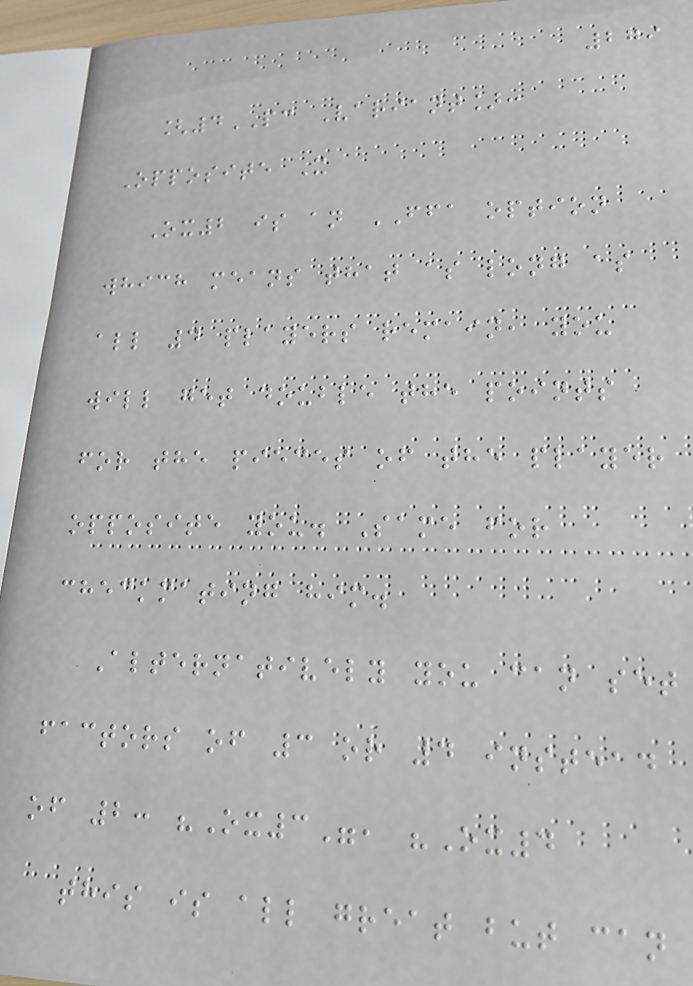279
[4PC Variant]:
Opposite X
Ox2 is an FFA option
which means that as long as
all 4 players remain, you
will get double the points
for the pieces of the player
opposite you. Same for
checkmating him.
Alternatively you can set
factors of 3 or 4 instead
of 2: "Ox3", "Ox4
this is all great but can
